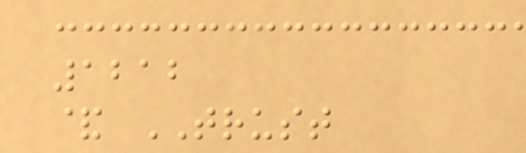1212
& TRUST
